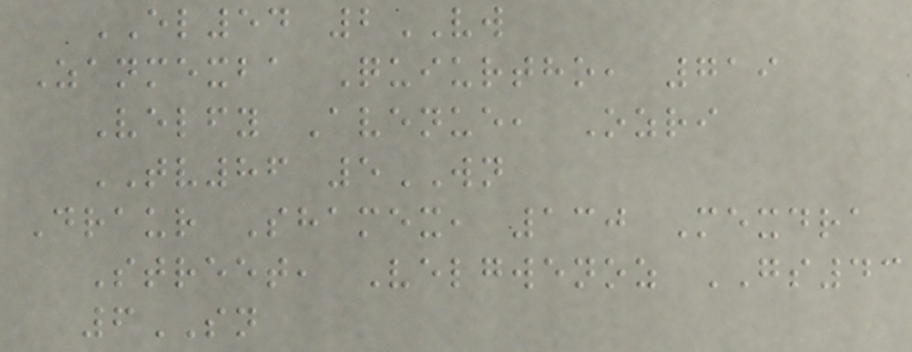EL54 2VW
Zanmexba Quiurtho, 719
Velfy Avenue, Ozri
TV86 5WN
Draur Shamex, 130 Mexdra
Street, Velgwenoz GS43
6SN
